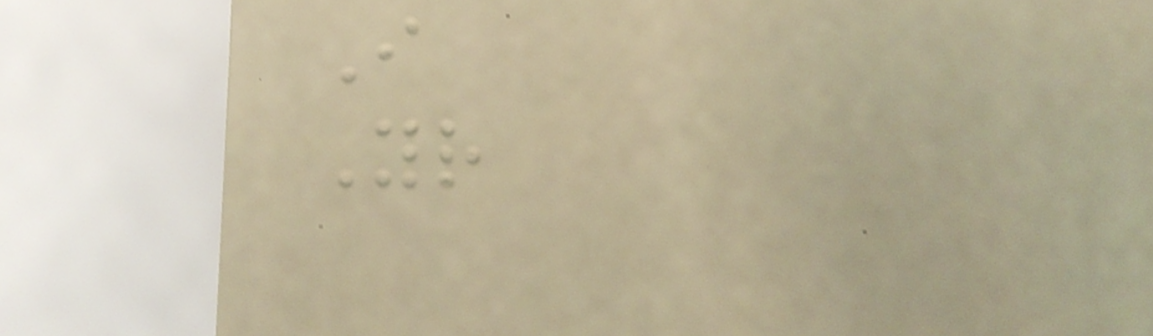I
Your
